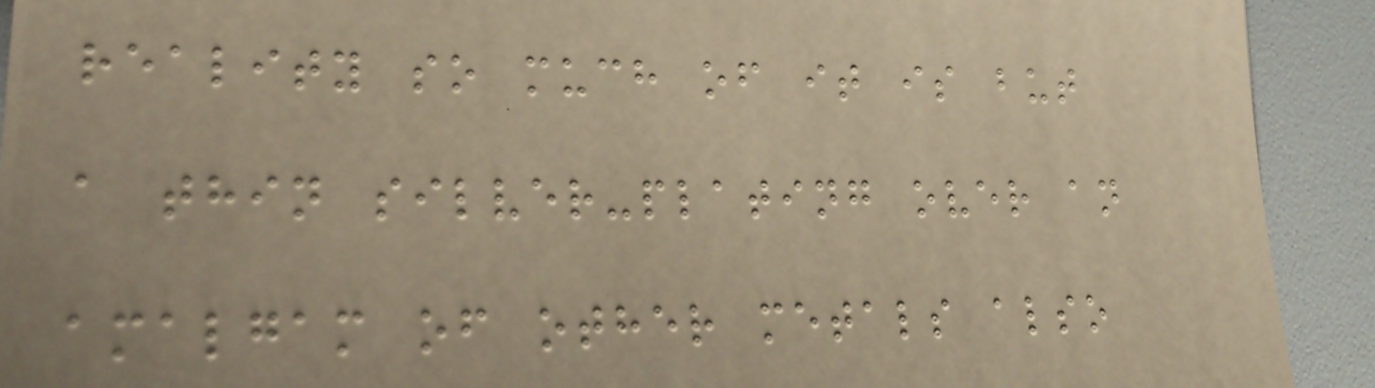reality so much of it is but
a thin silver-plating over an
amalgam of other metals also
